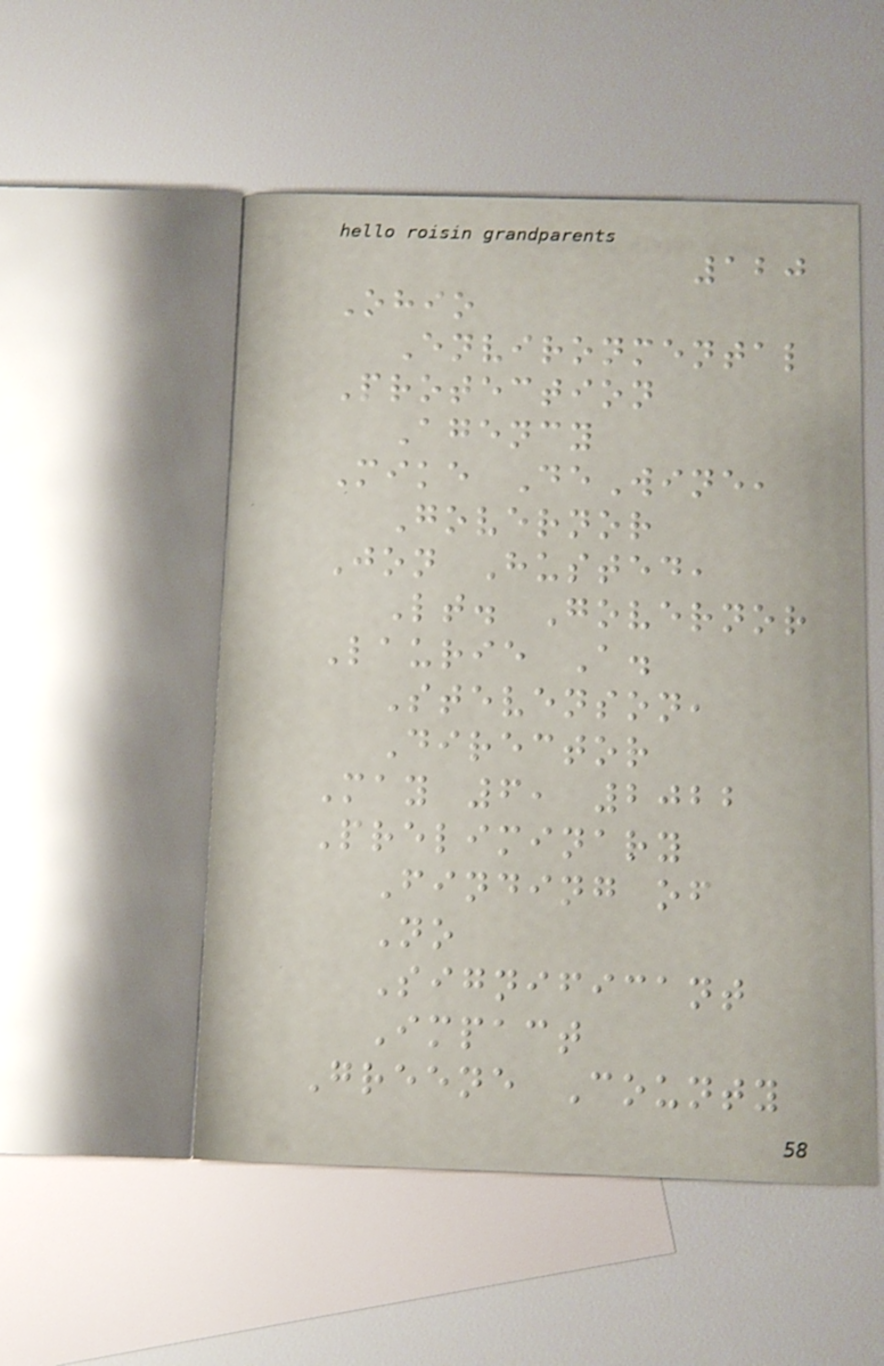120
Ohio
Environmental
Protection
Agency
Mike DeWine,
Governor
Jon Husted,
Lt. Governor
Laurie A.
Stevenson,
Director
May 6, 2022
Preliminary
Finding of
No
Significant
Impact
Greene County
